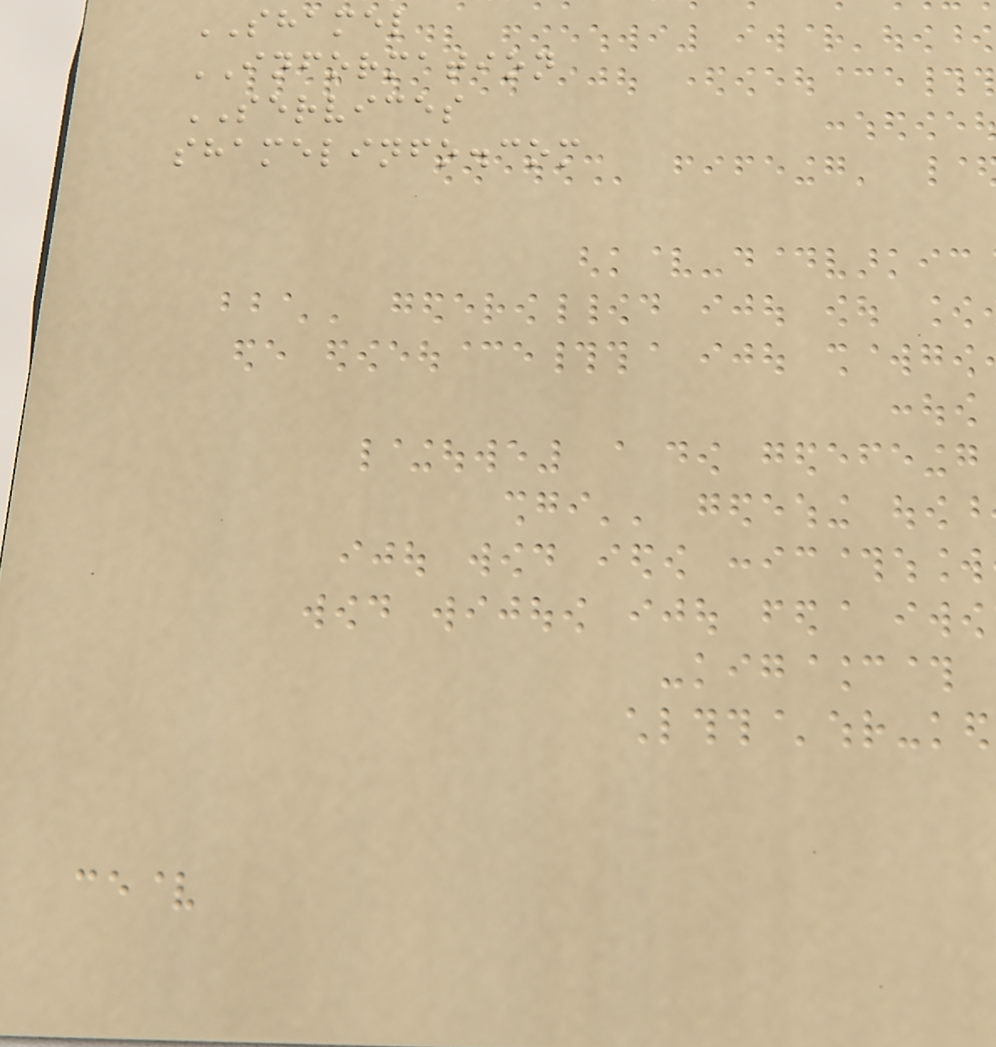SHAMEL
INFORMATION
SERVICES
shamelinfo.com
